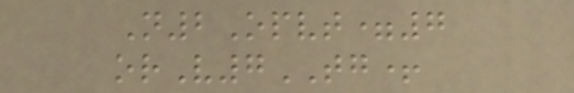N2Opvt=7
orV7TG+
